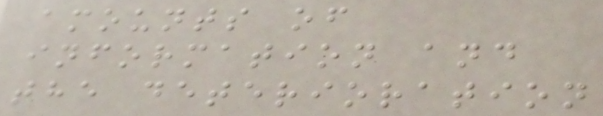amounts of
information and
the deterioration
